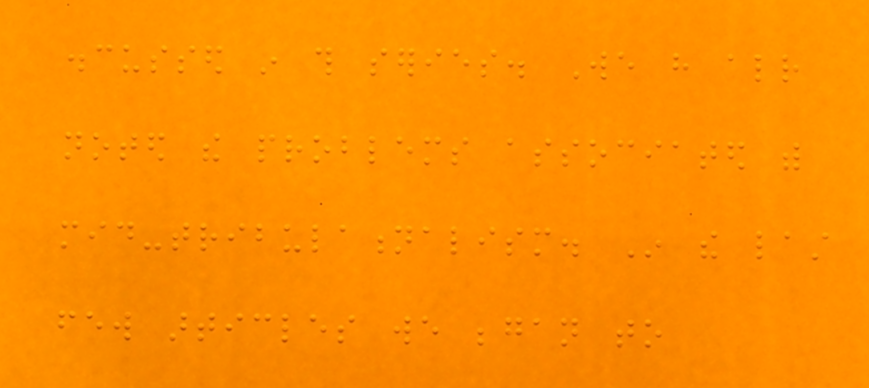discussed in this series. We have already
noted the problems associated with
mid-tribulationalism. In the last
few articles we began to
